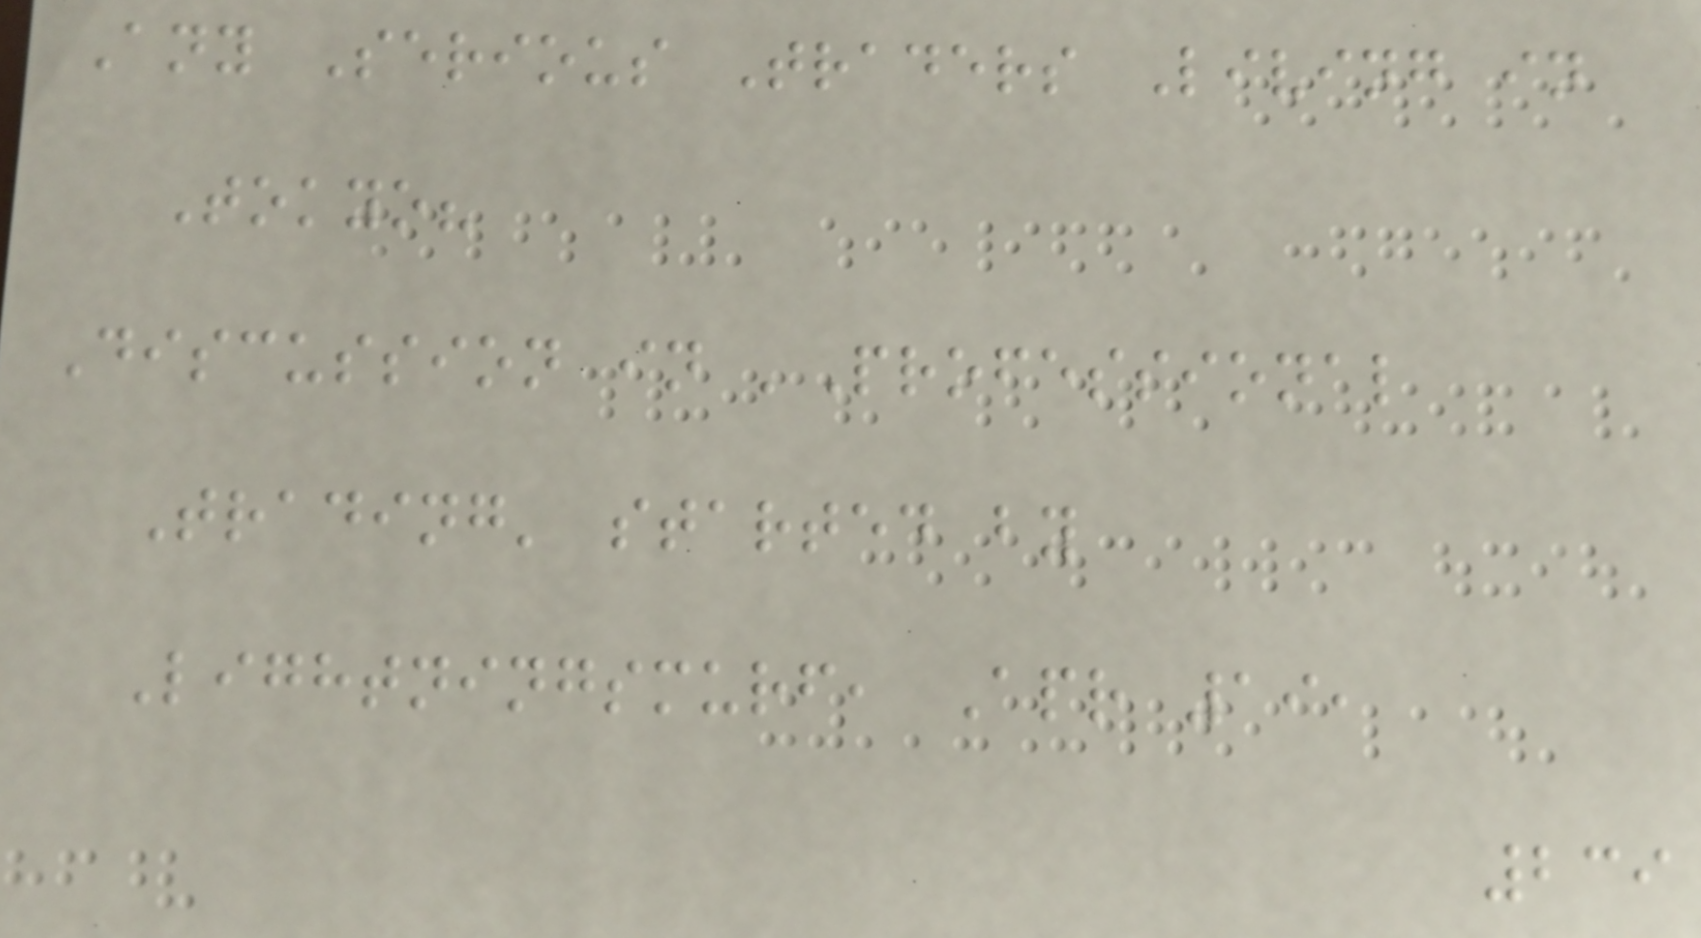Any Serious Traders Living in
Tokyo?
Discussion in 'Professional
Trading' started by
Lightningsmurf, Apr 19,
239
